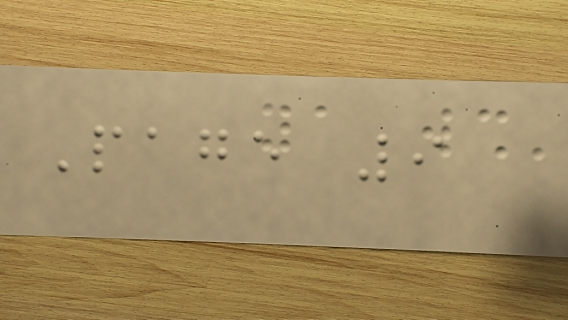Page 9
